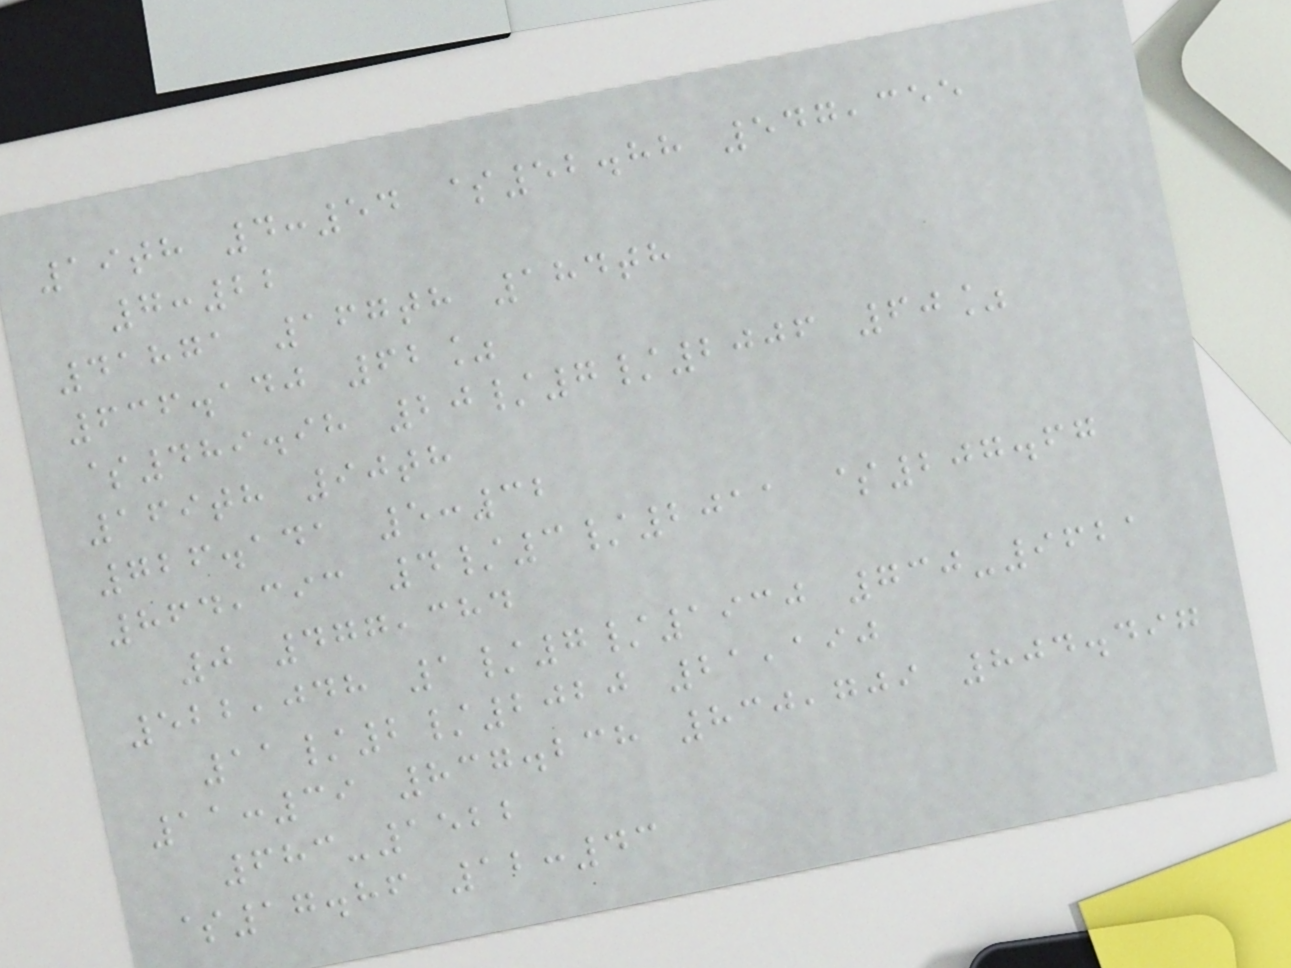19th 4:54 $52.88 547,355
7:22
41871 167th 184th
636.140 62%
$489.98 20/7/2006 60%
169th 90th
726.141 5:32
864,393 4/3/2011 $207.67
0 477,384
522,048 1/7/1930 730-9621
11/2/2020 21,190
11:39 837.238 830,709 804.497
683-1522
$17.86 12:43
